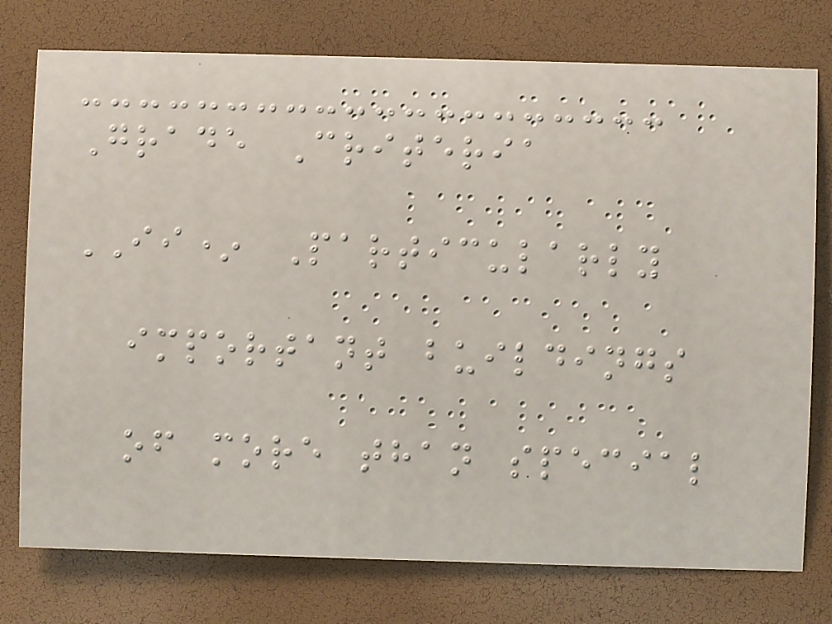Grade Criteria
II* Particularly
important buildings
of more than special
